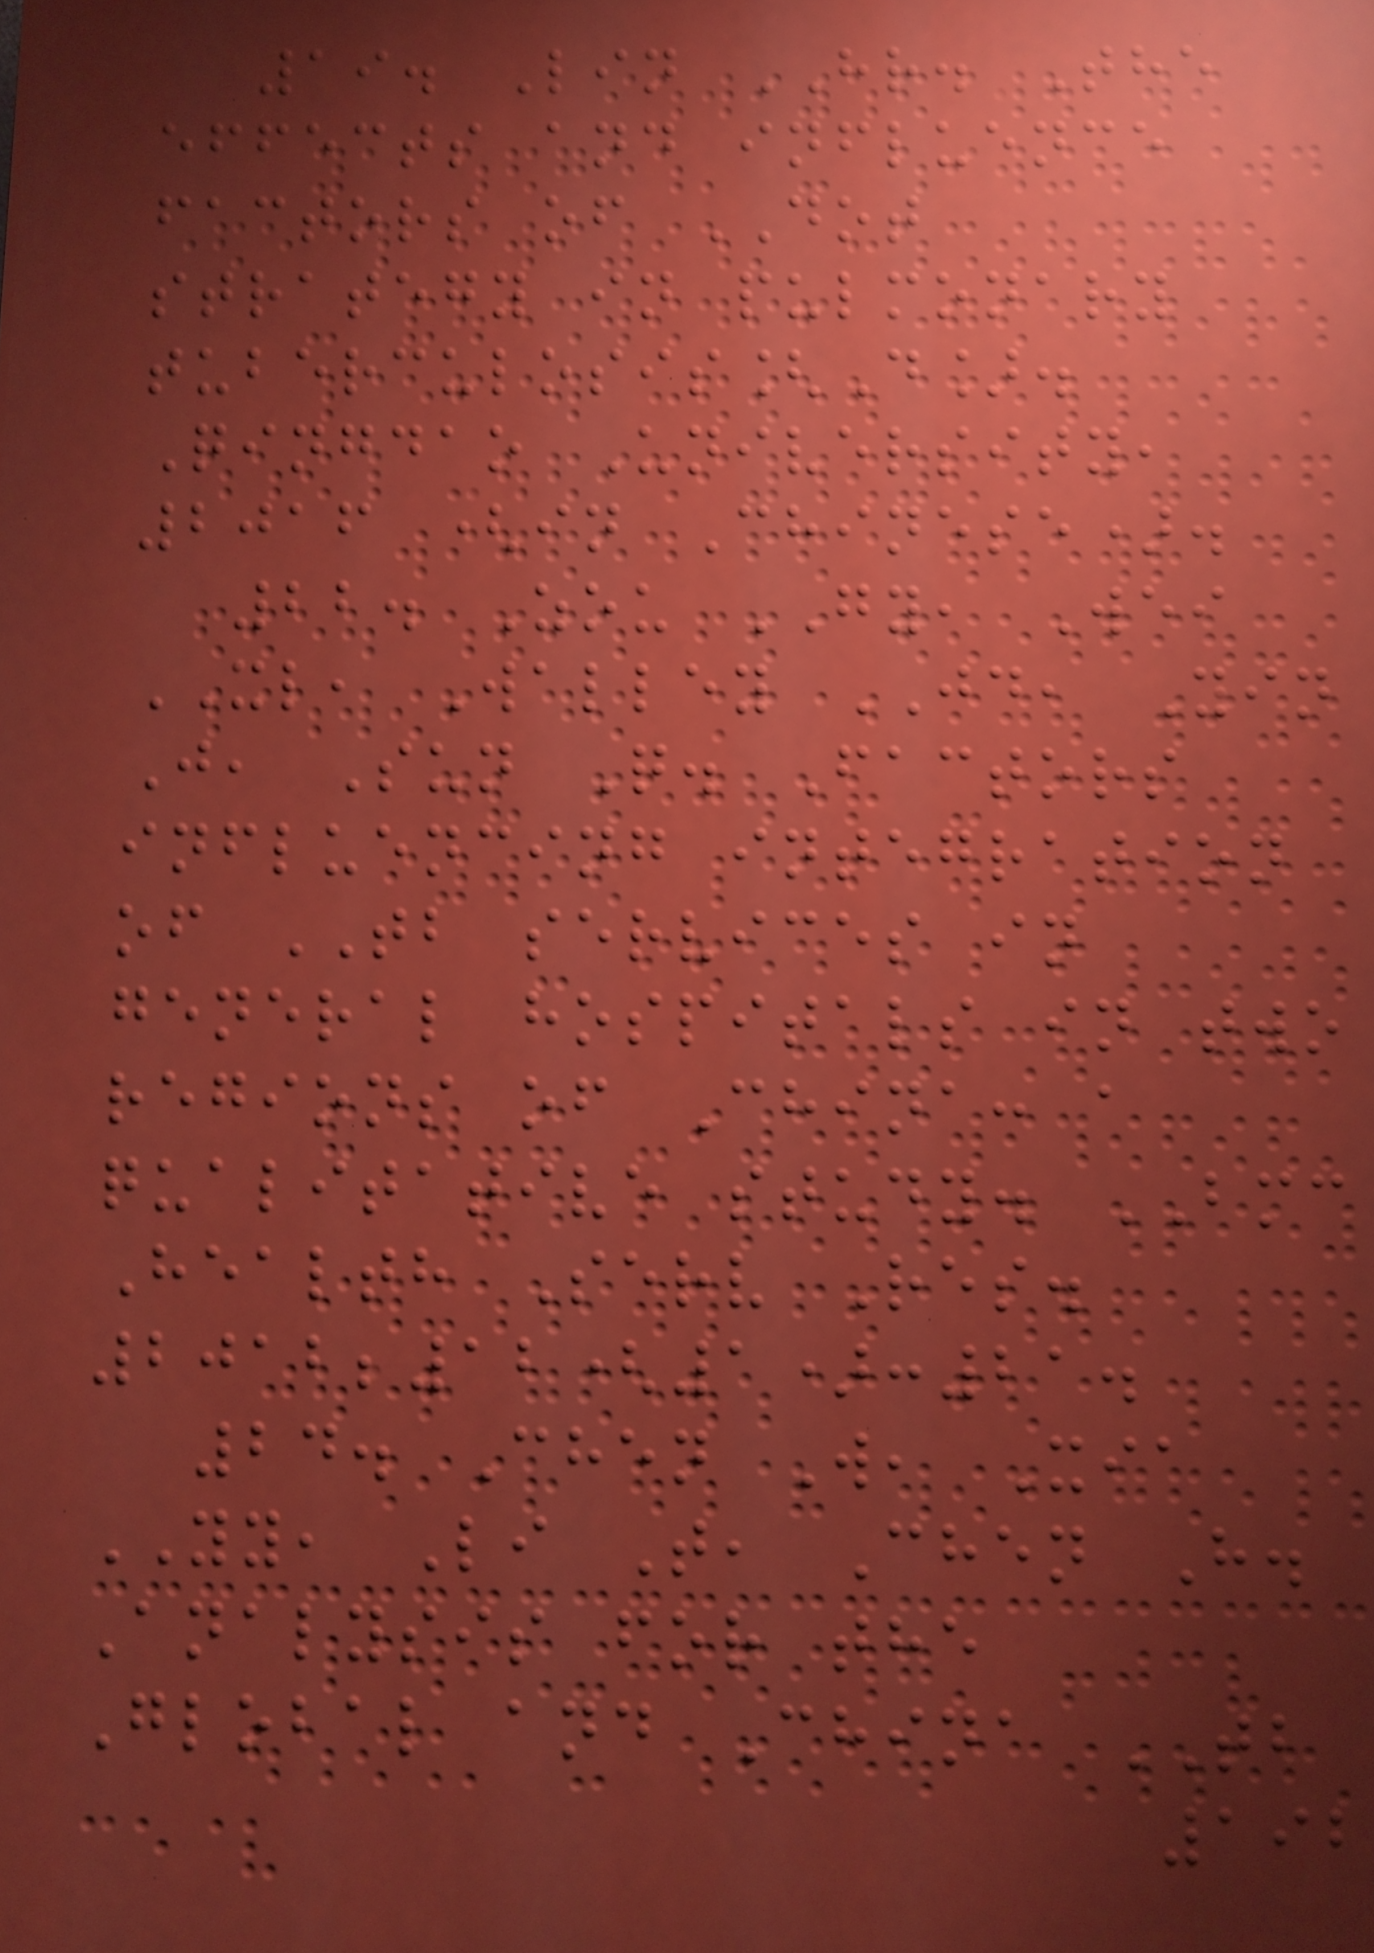19. Lin HR. The
effects and influence
factors of DOT
strategy in pulmonary
tuberculosis[D].
Qingdao University,
2016 (in Chinese).
22. Zou GY, Wei
XL, Walley JD, Yin
J, Sun Q. Factors
influencing integration
of TB services in
general hospitals in two
regions of China: a
qualitative study. BMC
Health Serv Res.
2012;12(1):21.
24. Chen W, Xia
YY, Li T, Chen H.
Analysis for the
Global and China TB
192
